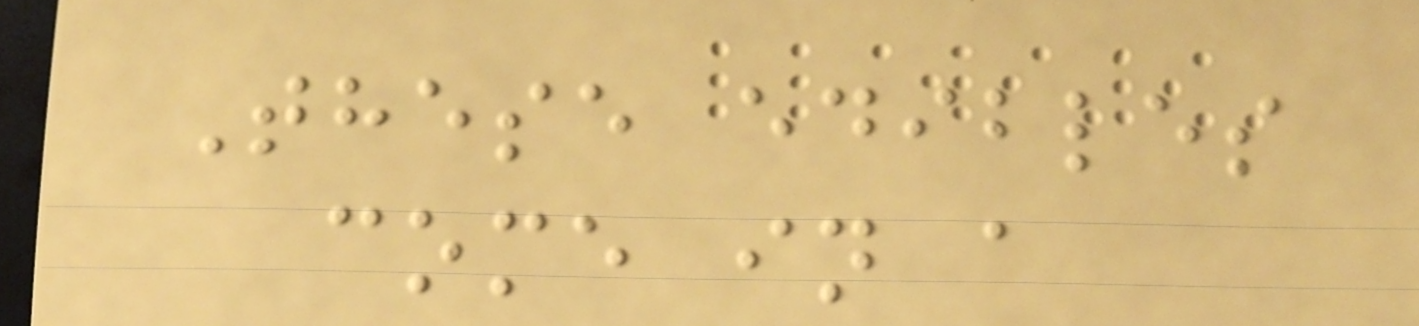These edibles
come in a
